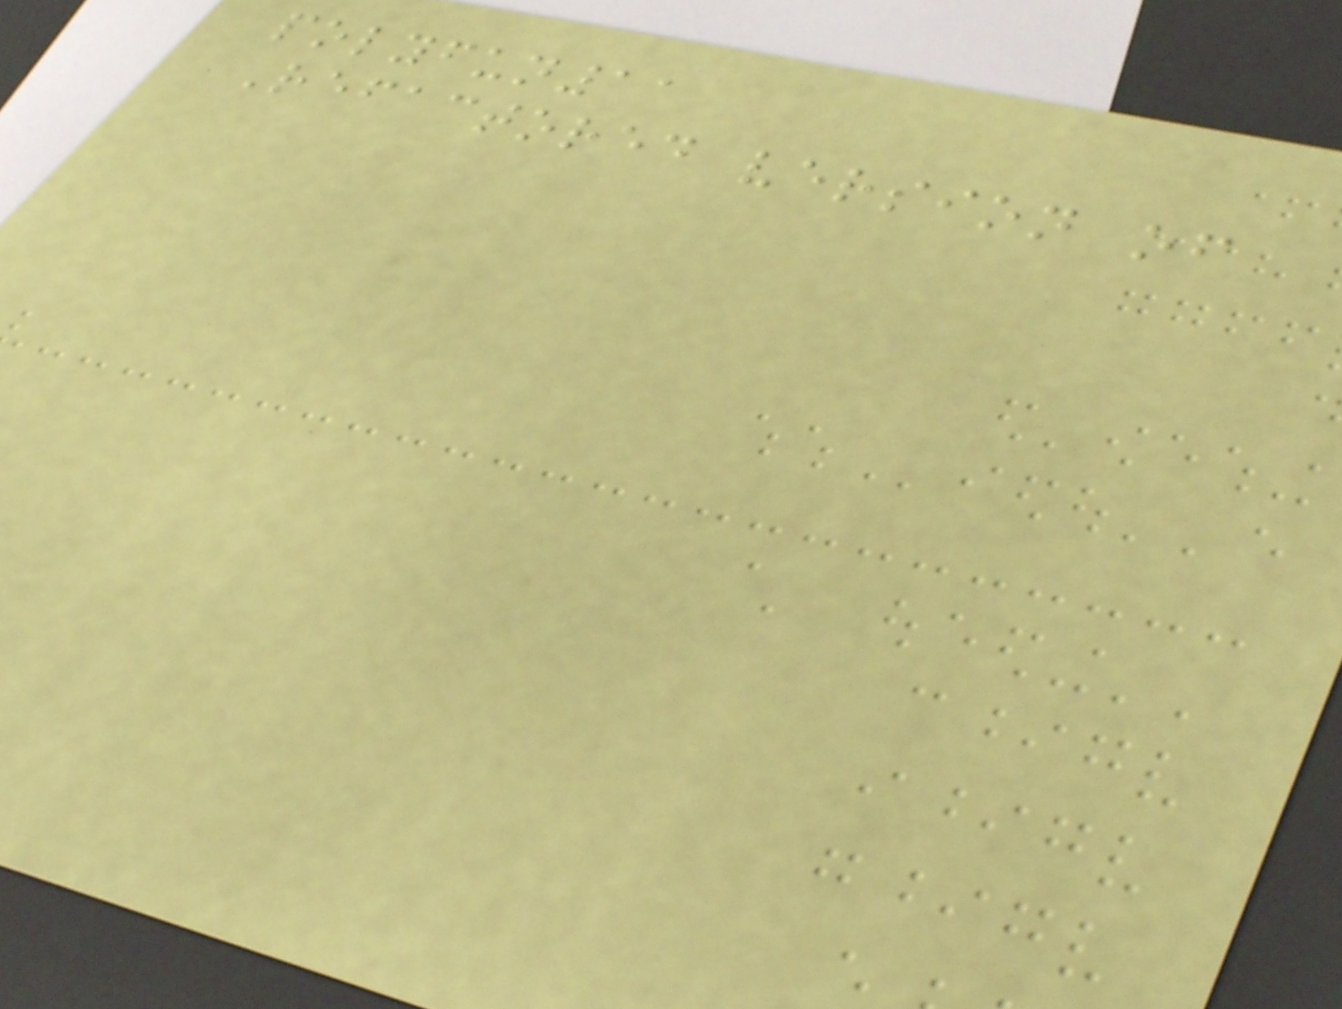polyfun11
Refactored version of
